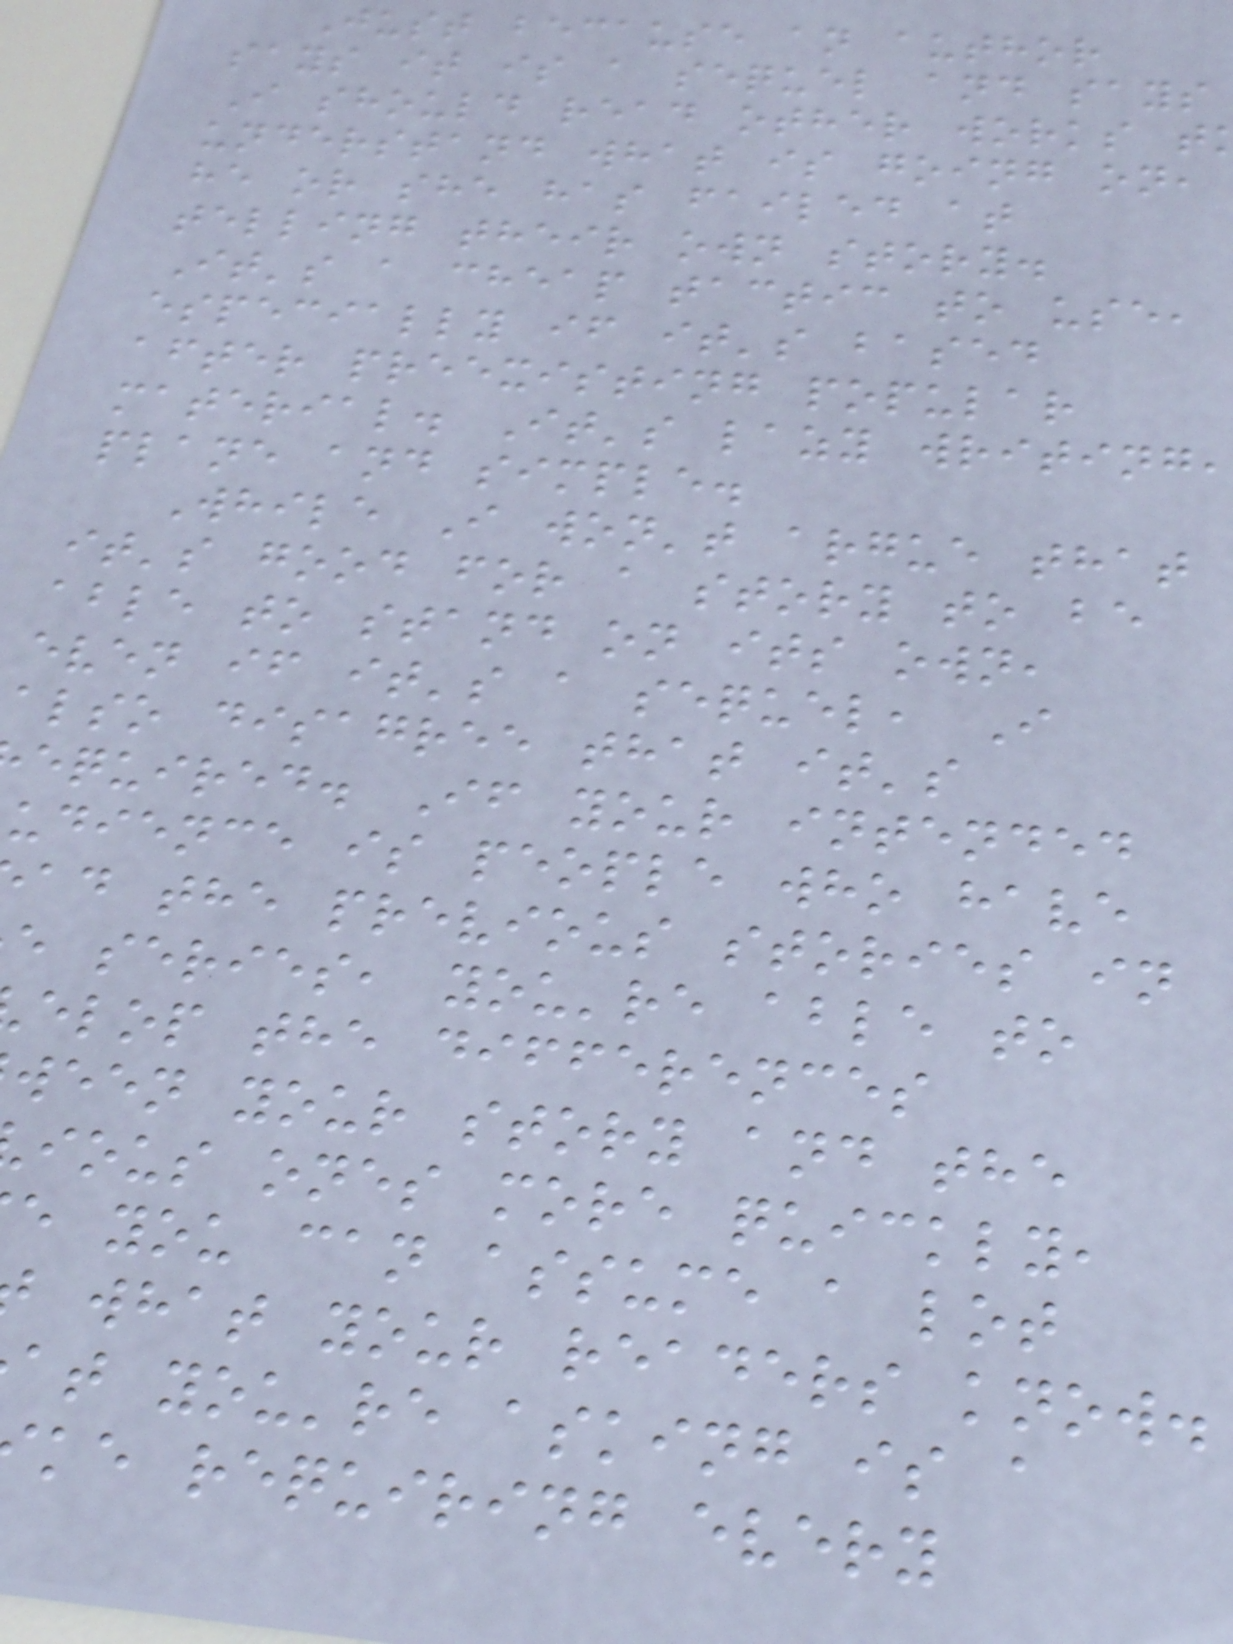Just because an author
says it is a sequel and says
I should read other works t
understand what is going on,
he or she has failed at
telling their own story.
It's a cheap tactic to use,
especially if it's based
after preexisting popular
material. It's lazy writing
plane and simple.
While I won't argue that
it's good for a story to be
able to stand on its own,
even if it's a sequel, I
also disagree that it's
equired. If your intended
udience is people who have
ad the previous stories in
e series, you're able to
elop the differences
ween your story and the
ious ones more quickly,
e you can assume a lot
what your readers know.
at you're asking is a
ke requiring every
